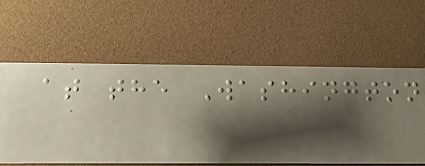at the Washington
